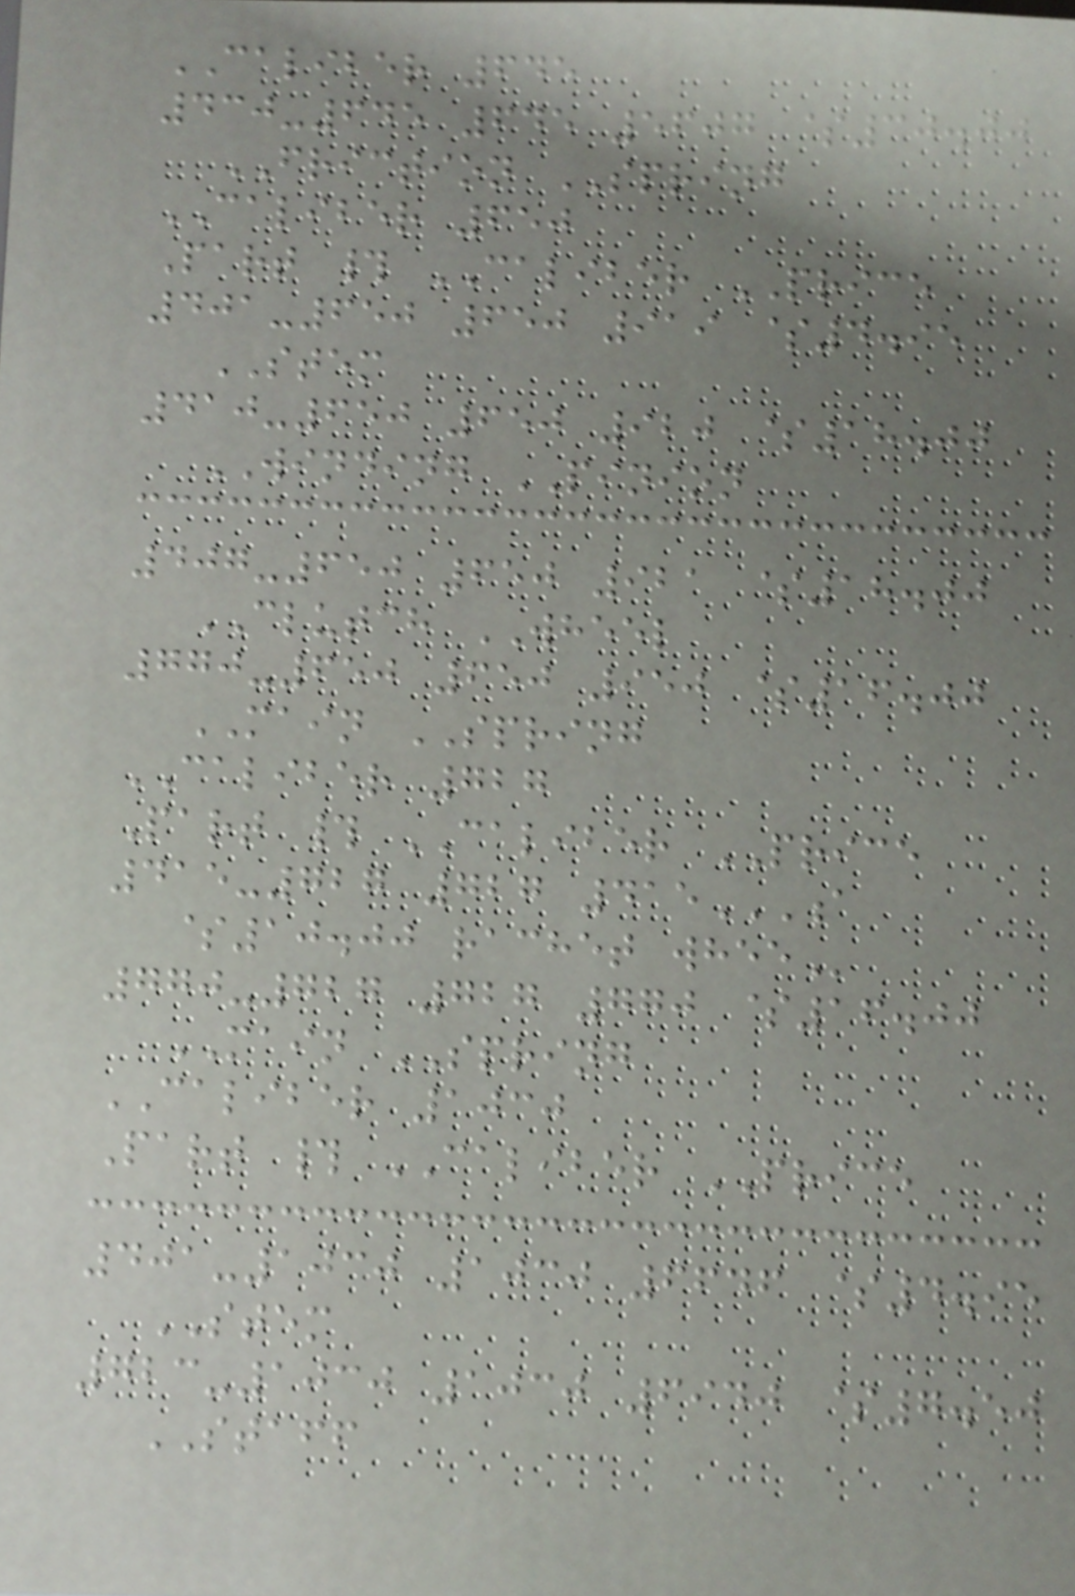CALIBER 645
430-645 645 5607 $30.00
FRICTION SPRING
CALIBER 650
Part # CALIBER PRICE
401-650 650 919 $4.95
STEM
410-650 650 920 $18.00
WINDING PINION
407-650 650 921 $18.00
CLUTCH WHEEL
770-650 650 950 $16.00
MAIN SPRING
CALIBER 727
Part # CALIBER PRICE
415-727 727 415A
$10.00 RACHET WHEE
770-727 727 770 $16.00
MAIN SPRING
CALIBER 1030
Part # CALIBER PRICE
401-1030 1030 6646 $4.95
STEM
723-1030 1030 6940 $7.50
STAFF
